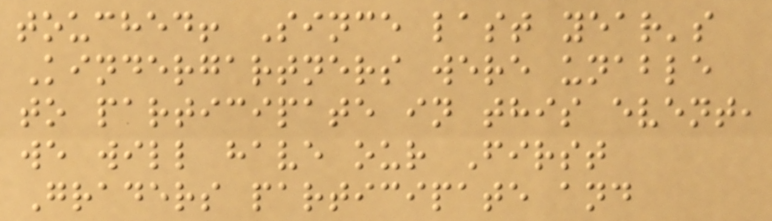touched! Since last year's
Kindergartners were unable
to participate in this event,
we will have our First
Graders participate and
